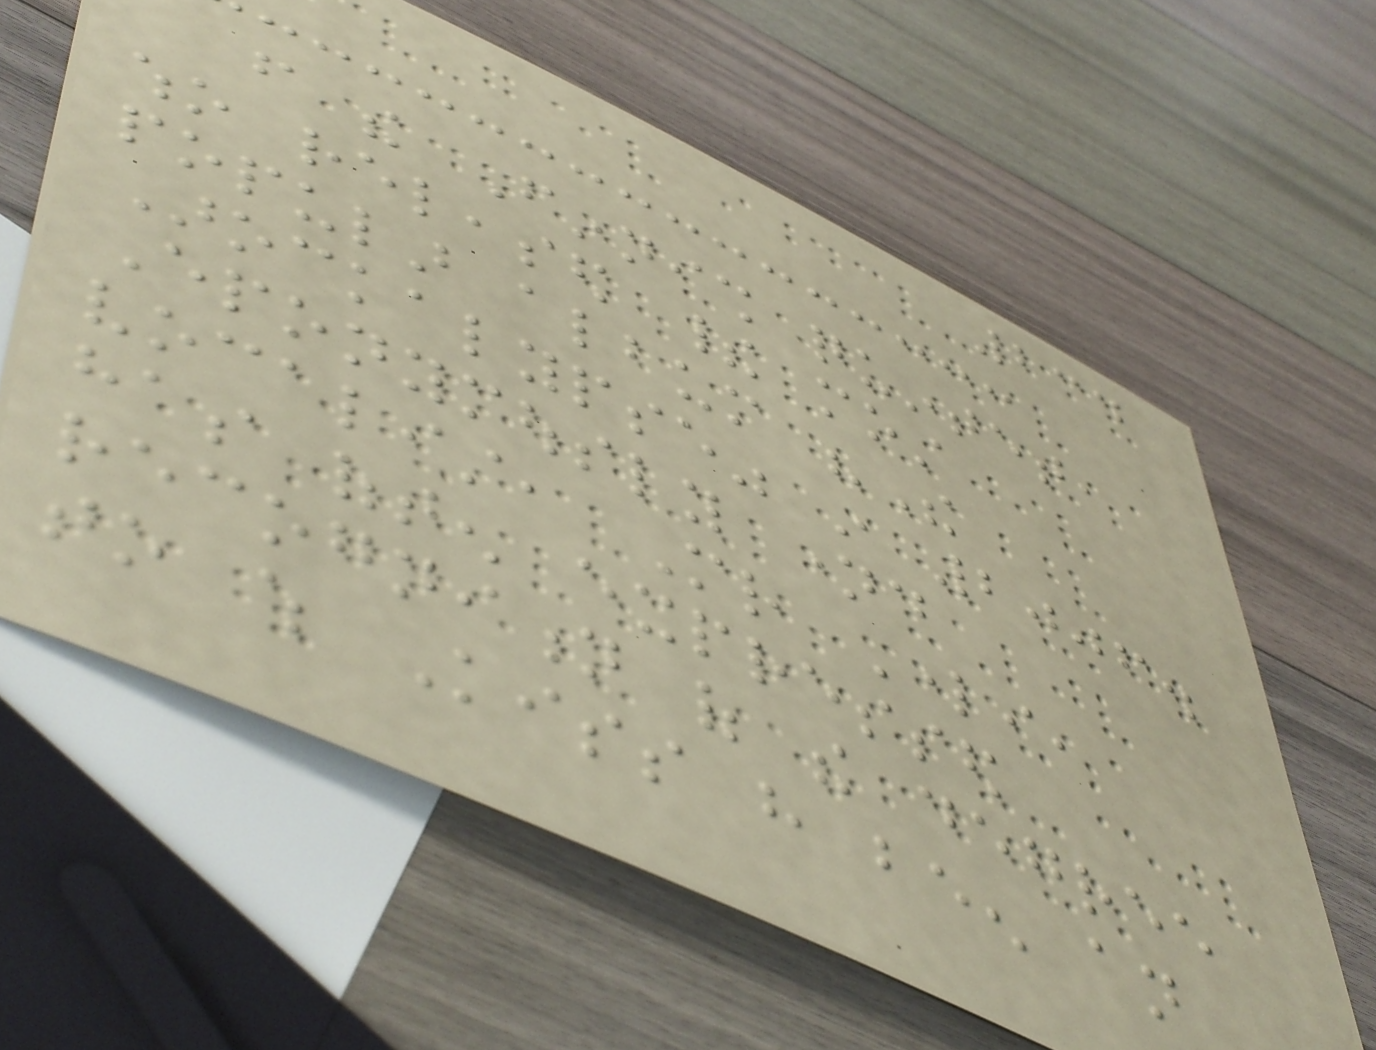234
from the Finnish quintet,
who released their most
popular album "The
Arockalypse" in 2006.
Eponymously named
vocalist, Mr Lordi,
has often expressed
recognition of the degree
to which Kiss have been an
